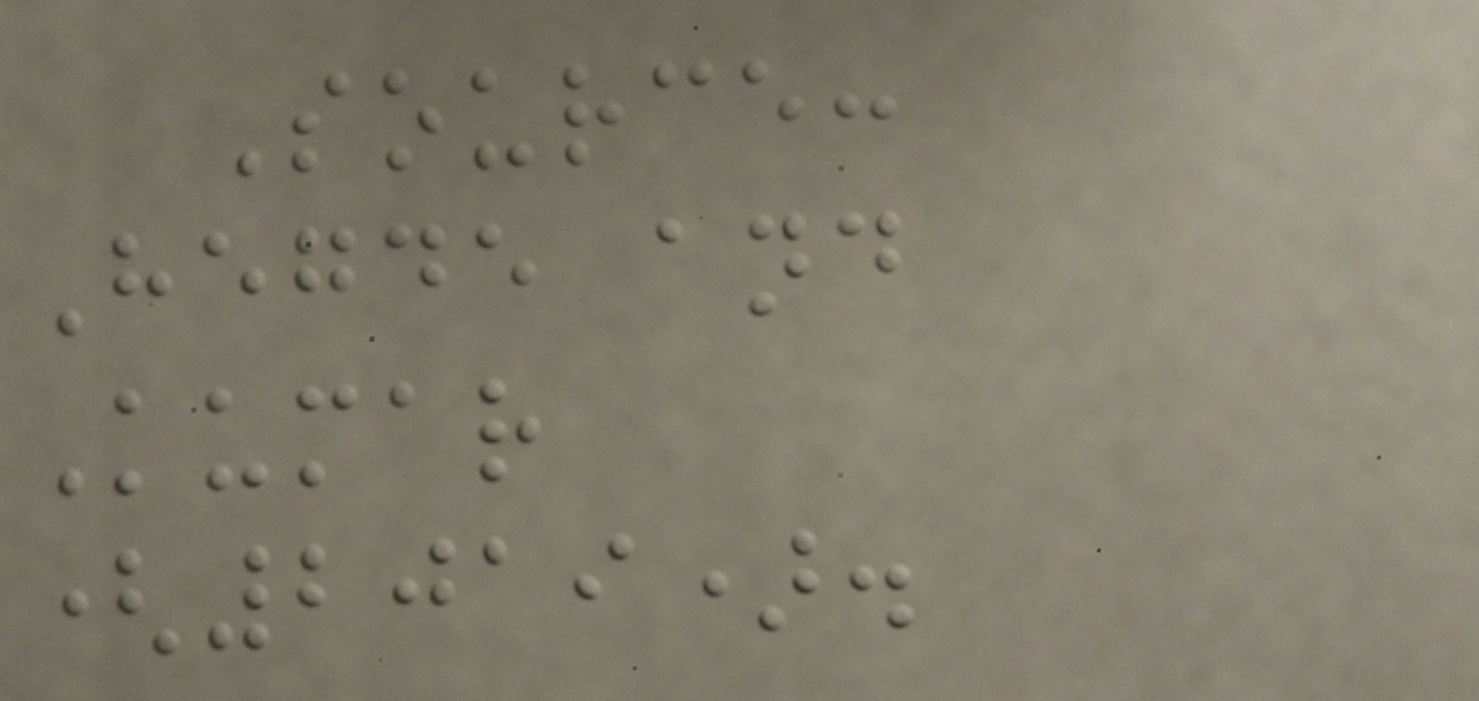Source:
Hegde and
Kumar
(2019).
